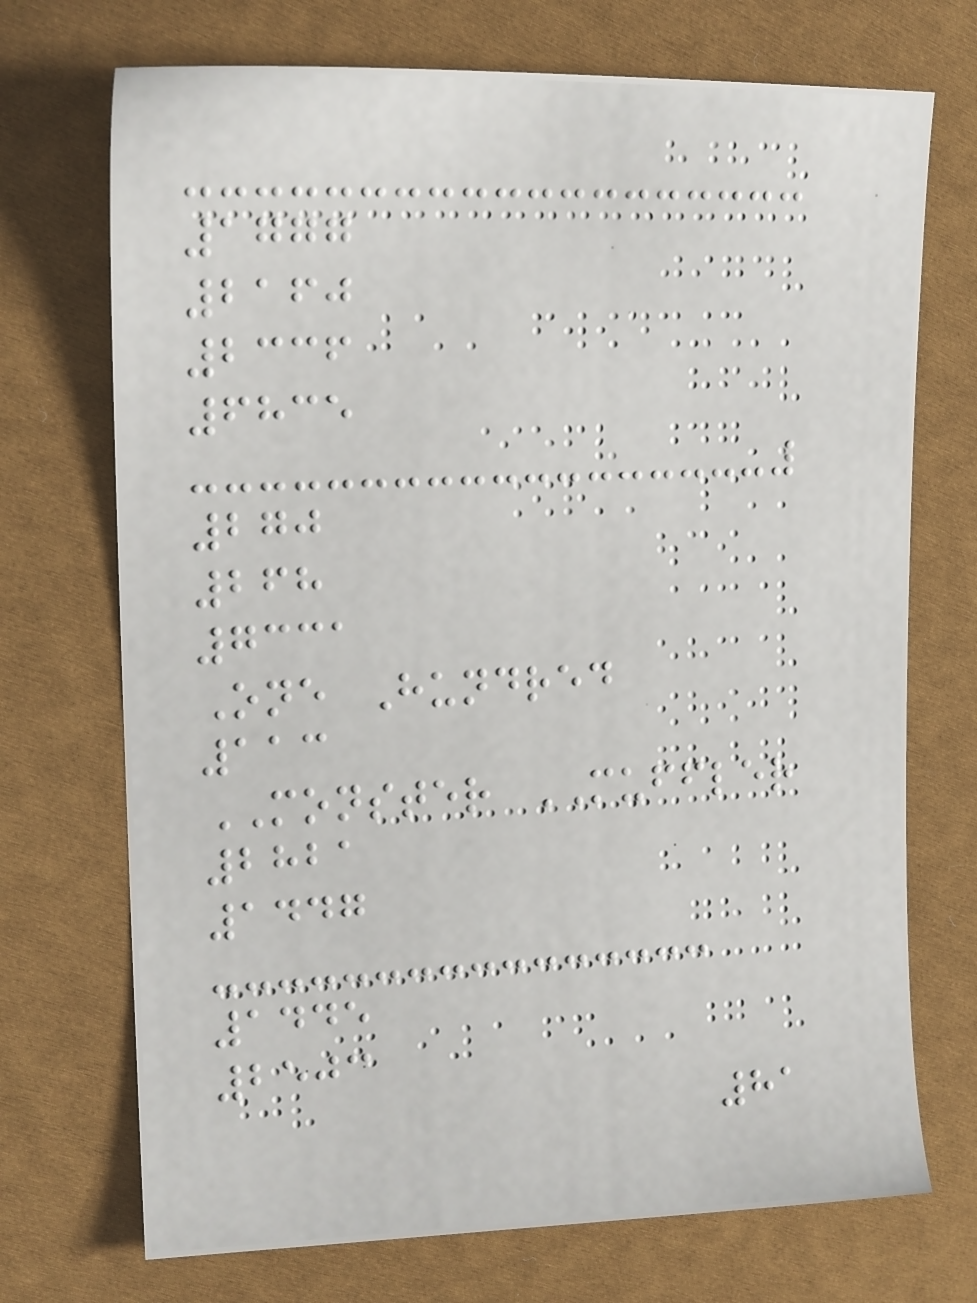1777
2160
2336
6835
270
268
7331
One Hundred
113
MONSTER MUFFLER
2821
1447
1445
2503
81
